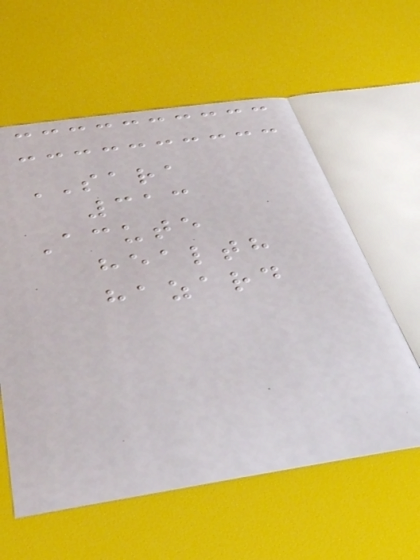SARA
313
Acute
health
hazard
